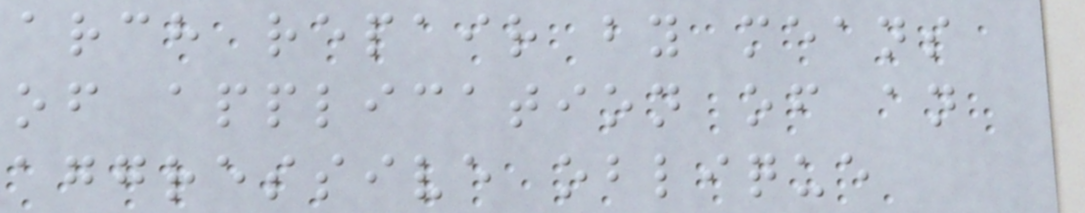arch repair by means
of application of an
aggressive oblique
